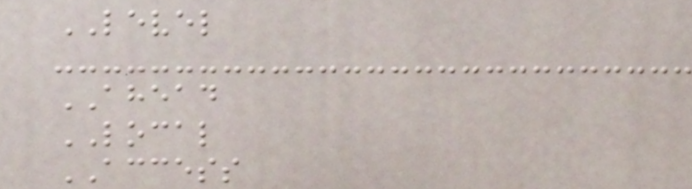LEVEL
AHEAD
LOCAL
ACCESS
